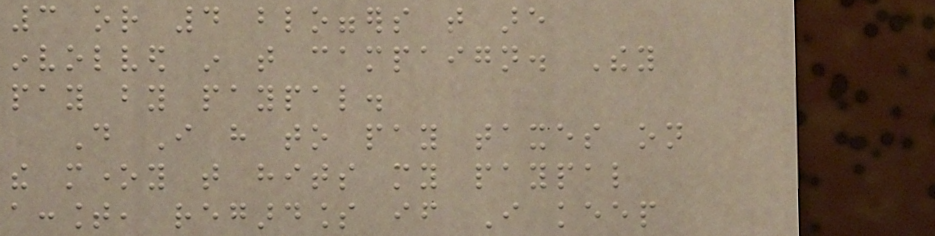3 or 4 bloggers that are
involved in that campaign. They
pay by paypal.
Do I have to pay taxes on
the money that hits my paypal
account, regardless if I keep
